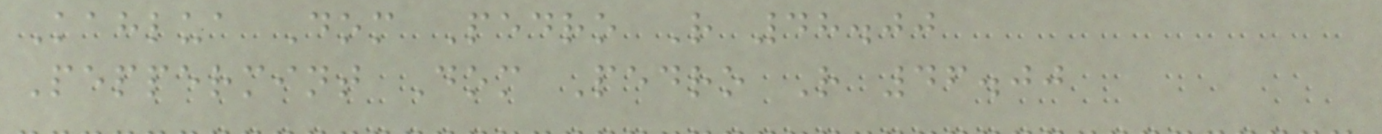Kahlua Dom Pedro R 48.00
Peppermint Dom Pedro R 46.00
